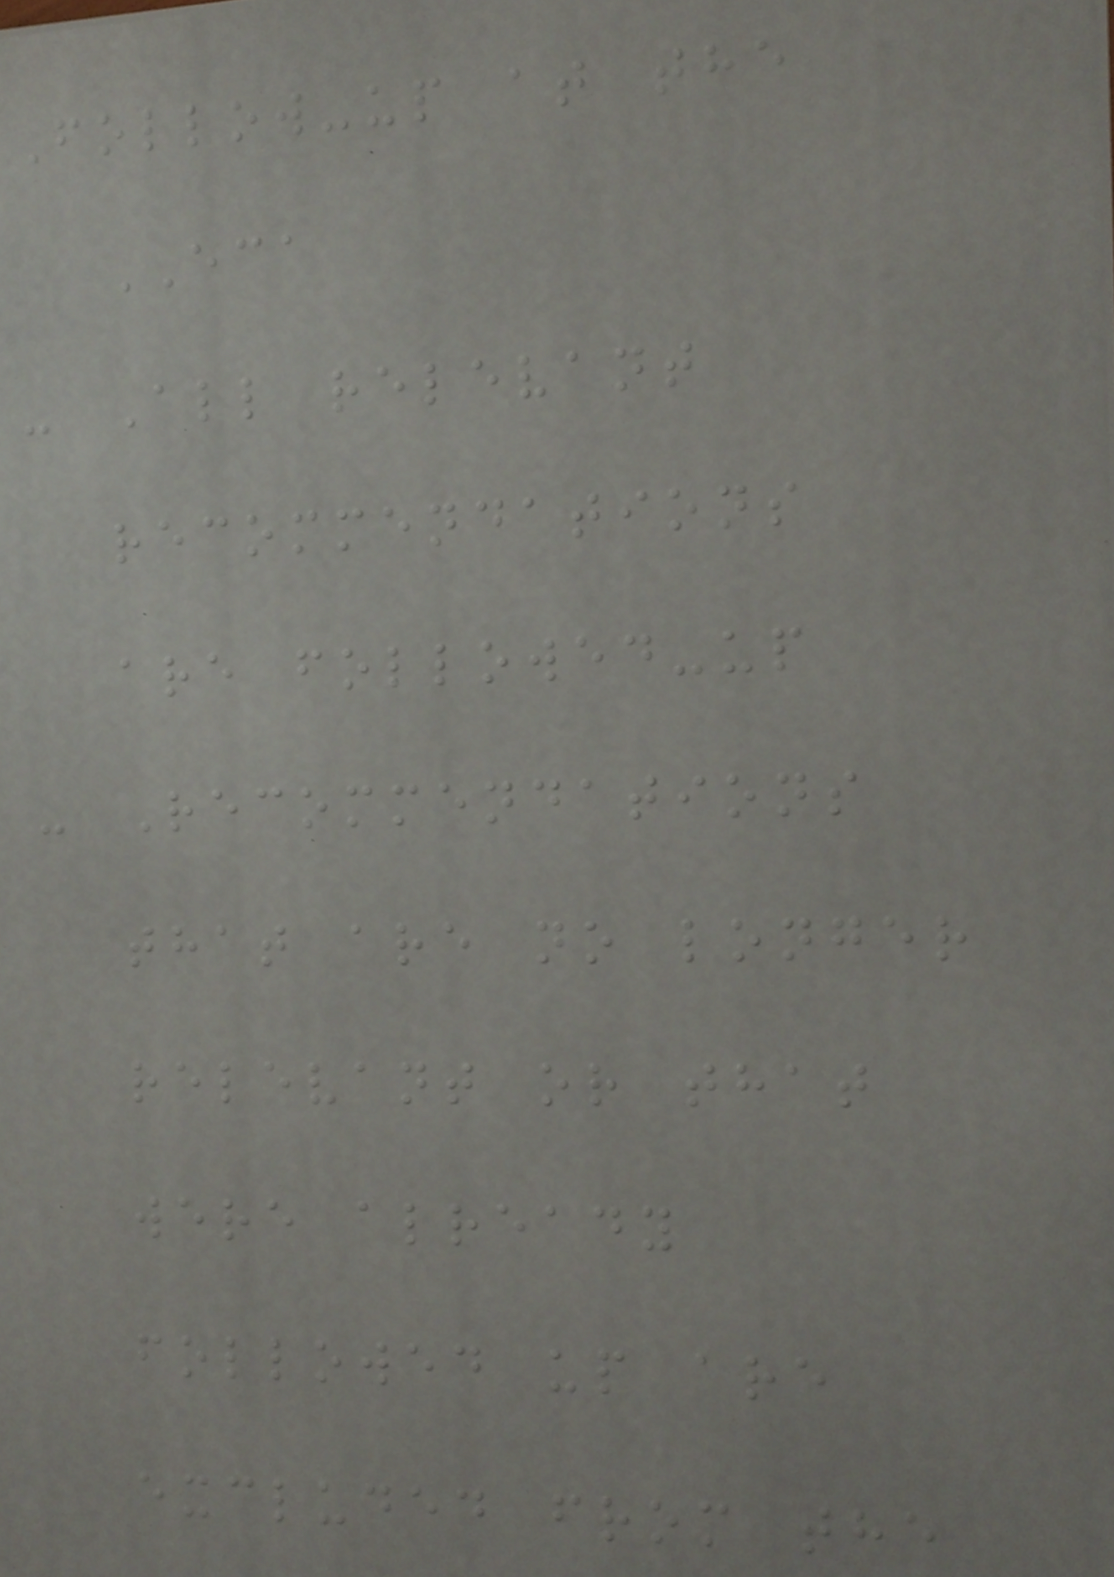Follow-up at the
ECA
- All relevant
recommendations
are followed-up
- Recommendations
that are no longer
relevant or that
were already
followed up are
excluded from the
